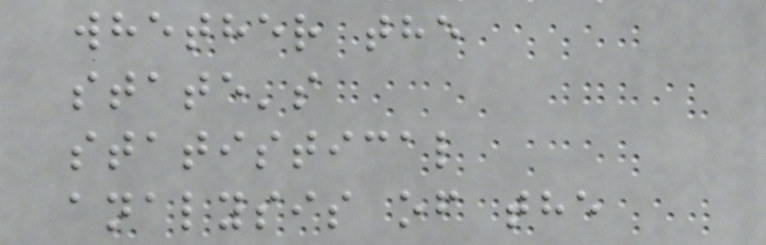whether the
state's
statistical
analysis of the
